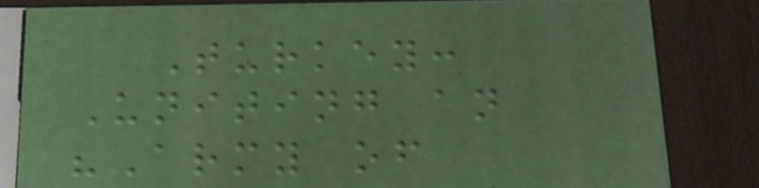Turkey:
Uniting an
"Army of
